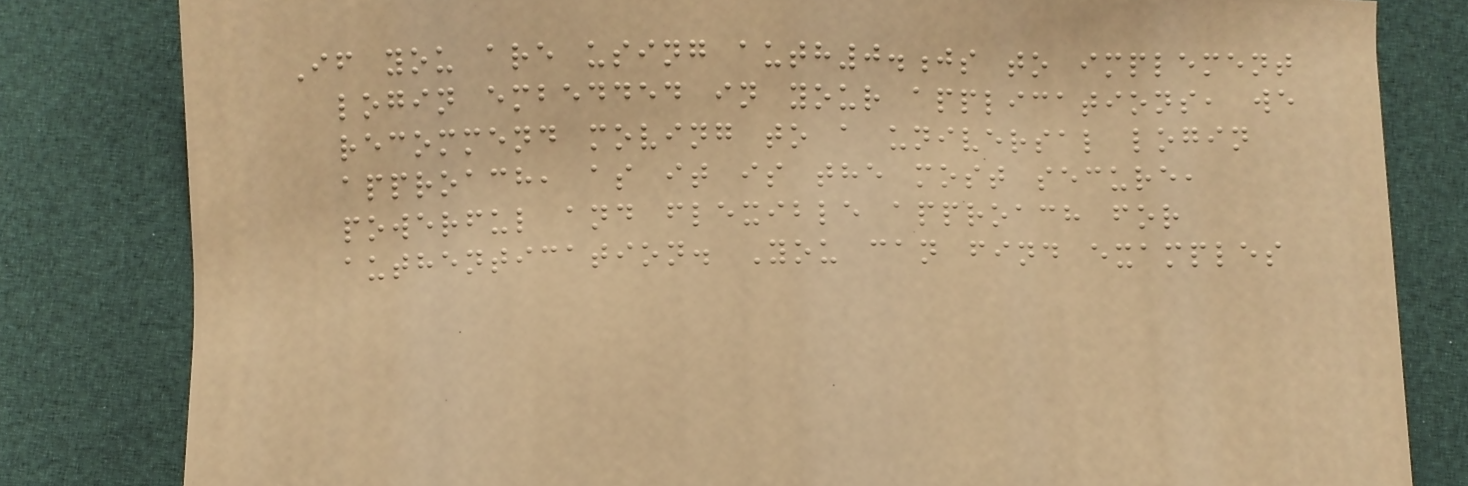If you are using auth0.js to implement
login embedded in your applications, we
recommend moving to a universal login
approach, as it is the most secure,
powerful and flexible approach for
authentication. You can find examples
